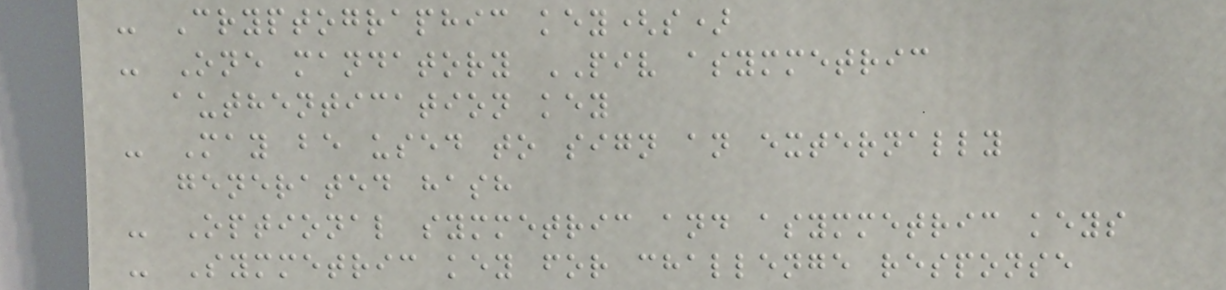- Cryptographic key(s)
- One mandatory PIV asymmetric
authentication key
- May be used to sign an externally
generated hash
- Optional symmetric and asymmetric keys
- Symmetric key for challenge response
